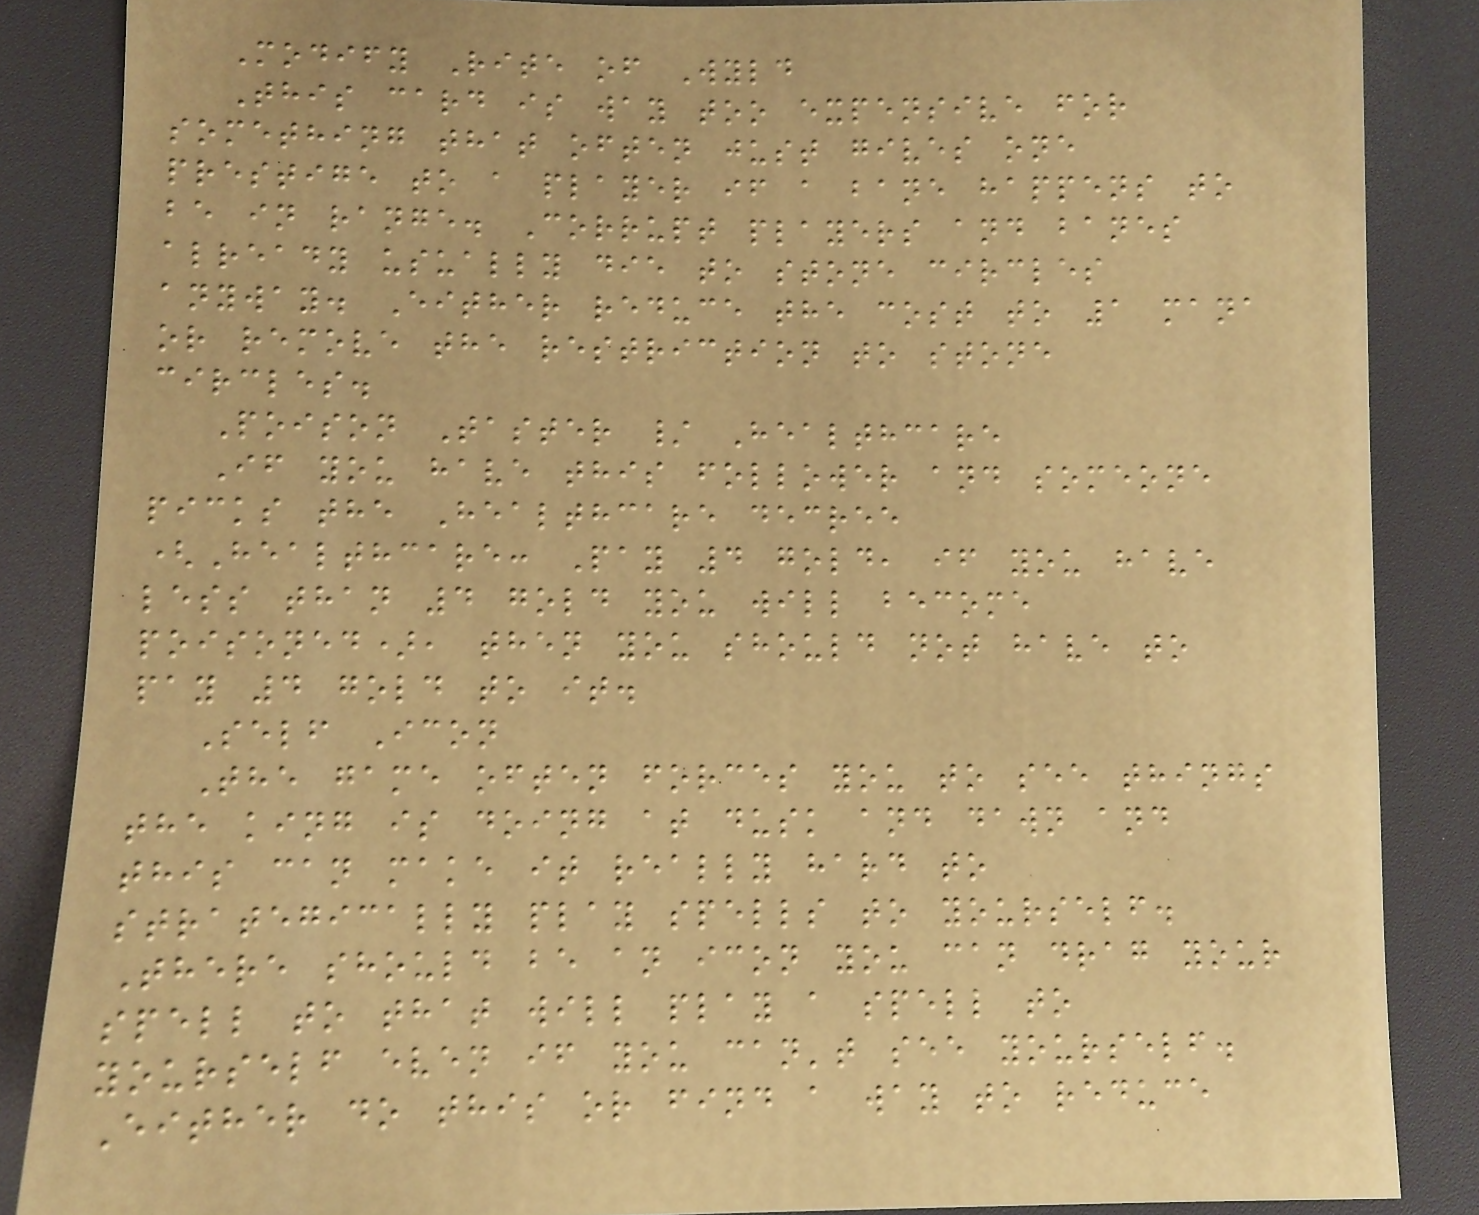Modify Rite of Wyld
This card is way too expensive for
something that often just gives one
prestige to a player if a bane happens to
be in range. Corrupt players and banes
already usually die to stone circles
anyway. Either reduce the cost to 1 mana
or remove the restriction to stone
circles.
Poison Taster / Healthcare
If you have this follower and someone
picks the Healthcare decree
(Healthcare: Pay 4 gold, if you have
less than 4 gold you will become
poisoned), then you should not have to
pay 4 gold to it.
Self Icon
The game often forces you to see things
the king is doing at dusk and dawn and
this can make it really hard to
strategically play spells to yourself.
There should be an icon you can drag your
spell to that will play a spell to
yourself even if you can't see yourself.
Either do this or find a way to reduce
